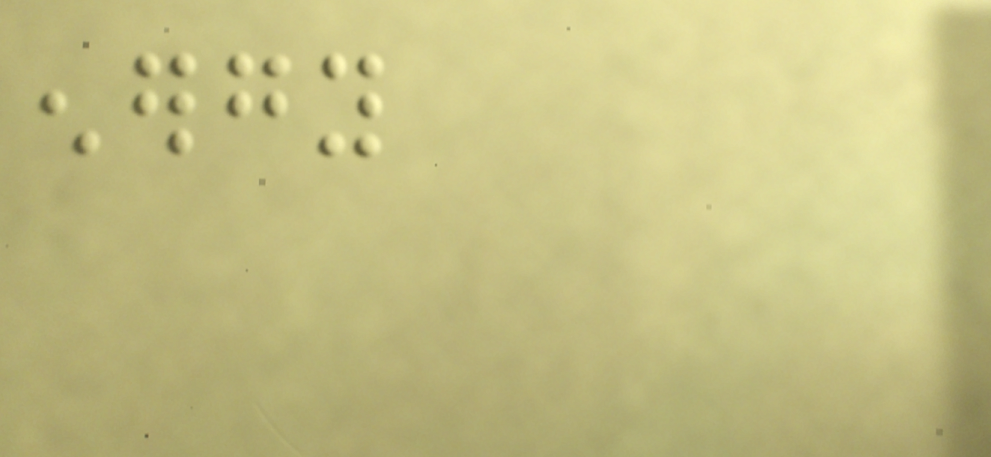energy
